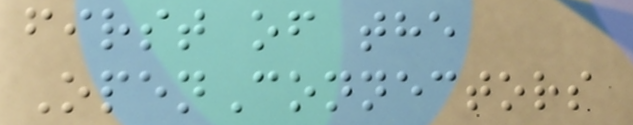first of the
OpenConnectors
